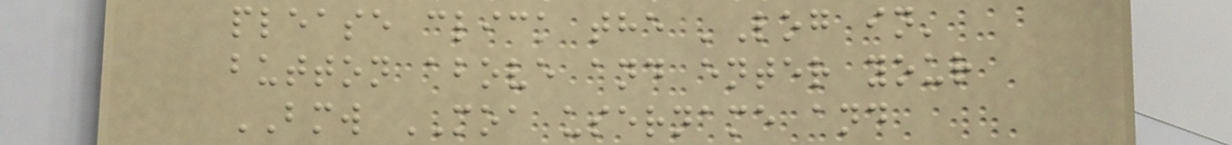please click the 'Log in'
button above and enter your
BMW MOA username and
